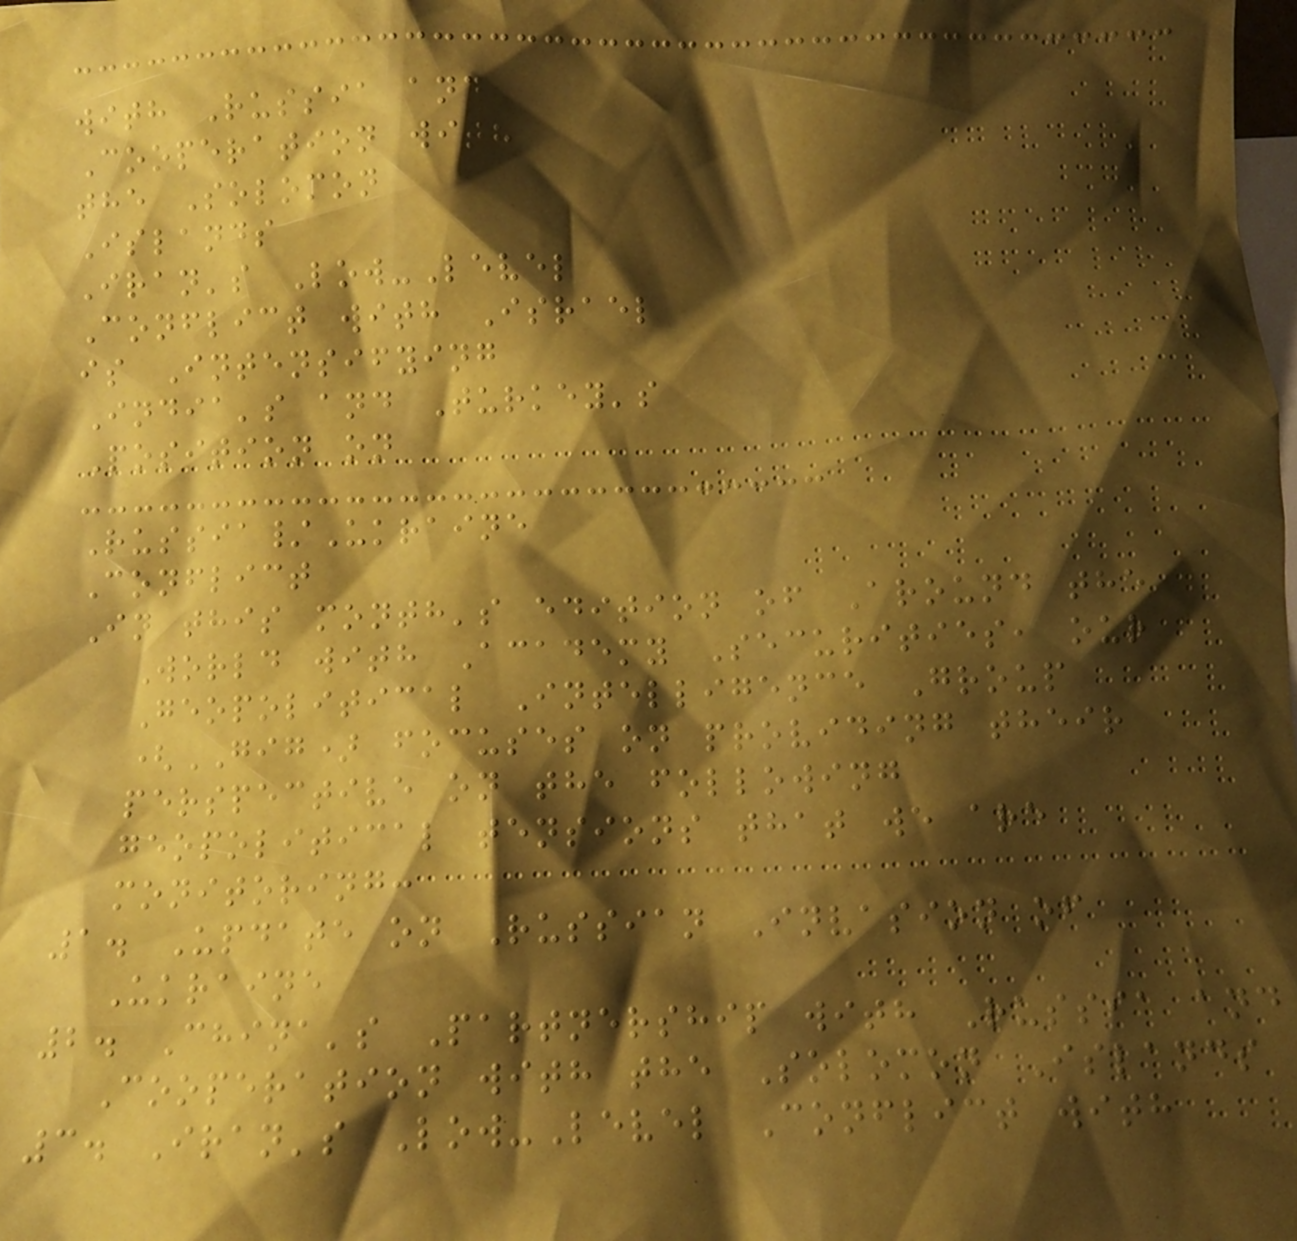with Russia and
Cooperation with
the Solomon
Islands
Iran's Low-Level
Conflict with Israel
is Intensifying
India's and Turkey's
Position on
Russia/Ukraine
Conflict
In this month's edition of Around the
World with Academy Securities, our
Geopolitical Intelligence Group
(GIG) focuses on providing their
perspective on the following
geopolitical tensions that we are
monitoring:
1. Update on Russian Invasion of
Ukraine
2. China's Partnership with Russia and
Cooperation with the Solomon Islands
3. Iran's Low-Level Conflict with
